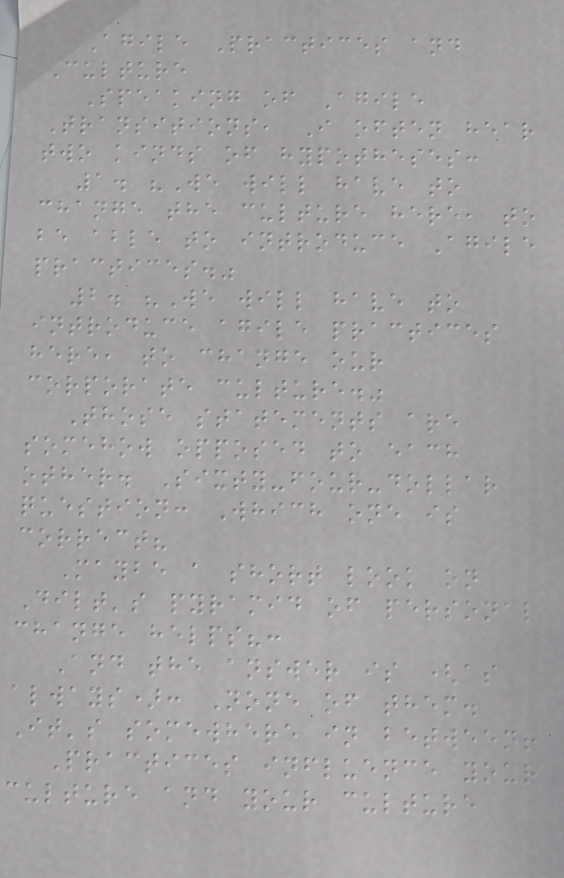Agile Practices and
Culture
Speaking of Agile
Transitions, I often hear
two kinds of hypotheses:
1. "We will have to
change the culture here, to
be able to introduce Agile
practices."
2. "We will have to
introduce agile practices
here, to change our
corporate culture."
Those statements are
somehow opposed to each
other. Sixty-four-dollar
question: Which one is
correct?
Maybe a short look on
Dilt's pyramid of personal
change helps?:
And the answer is (as
always): None of them.
It's somewhere in between!
Practices influence your
culture and your culture
